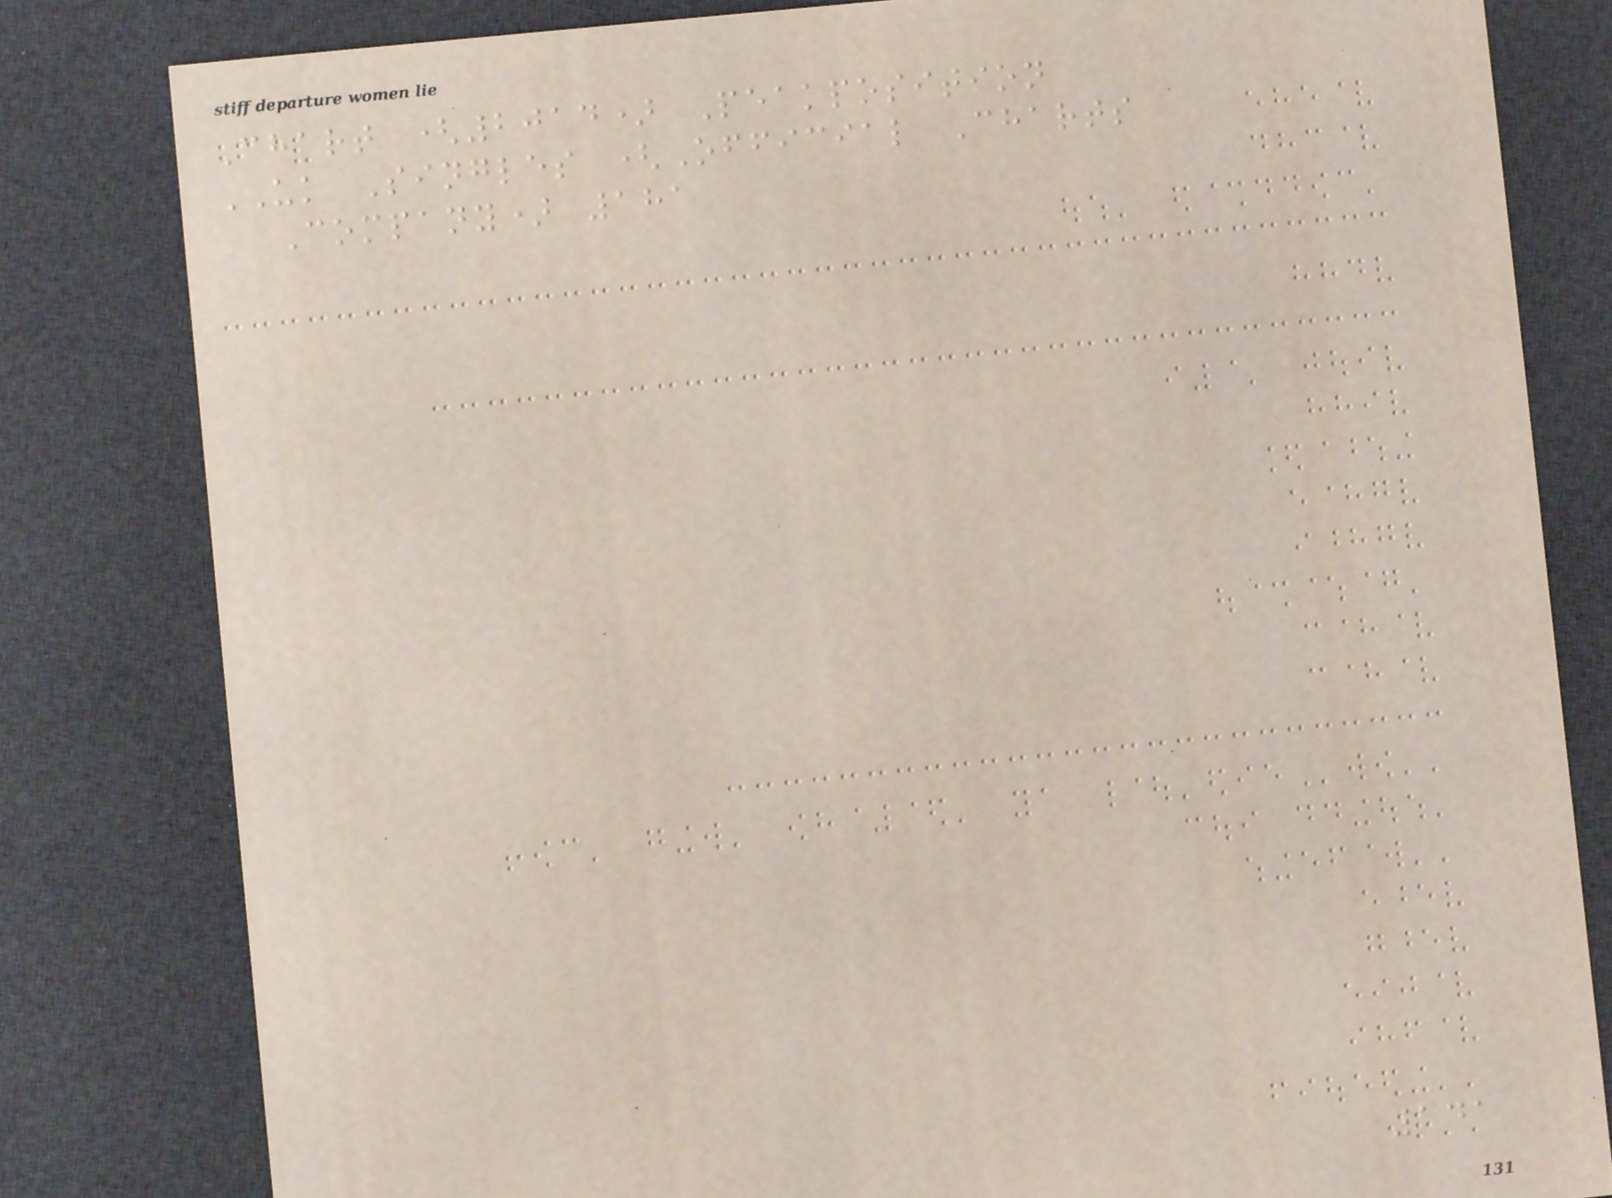Chart (2014) Peakposition
UK Singles (Official Charts
Company) 181
141
